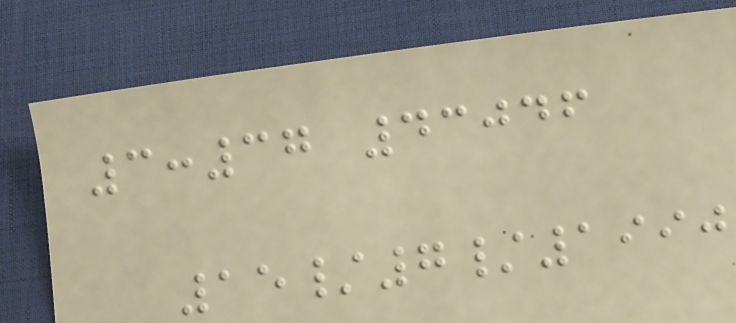3:37 43046
15/7/1990
